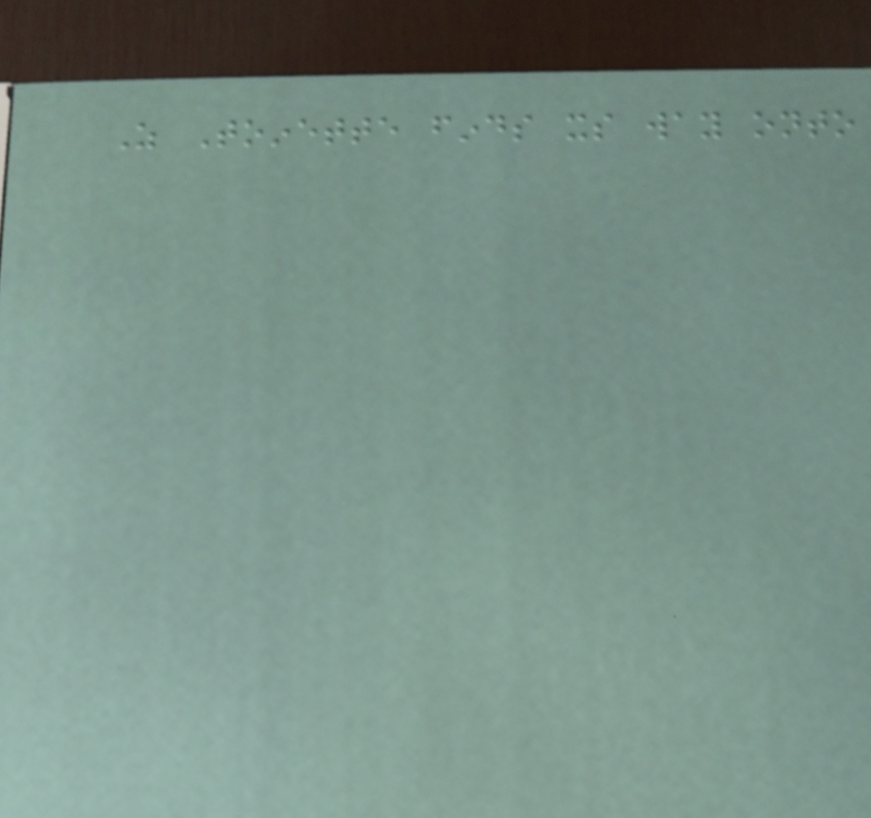As Toinette finds its way onto
